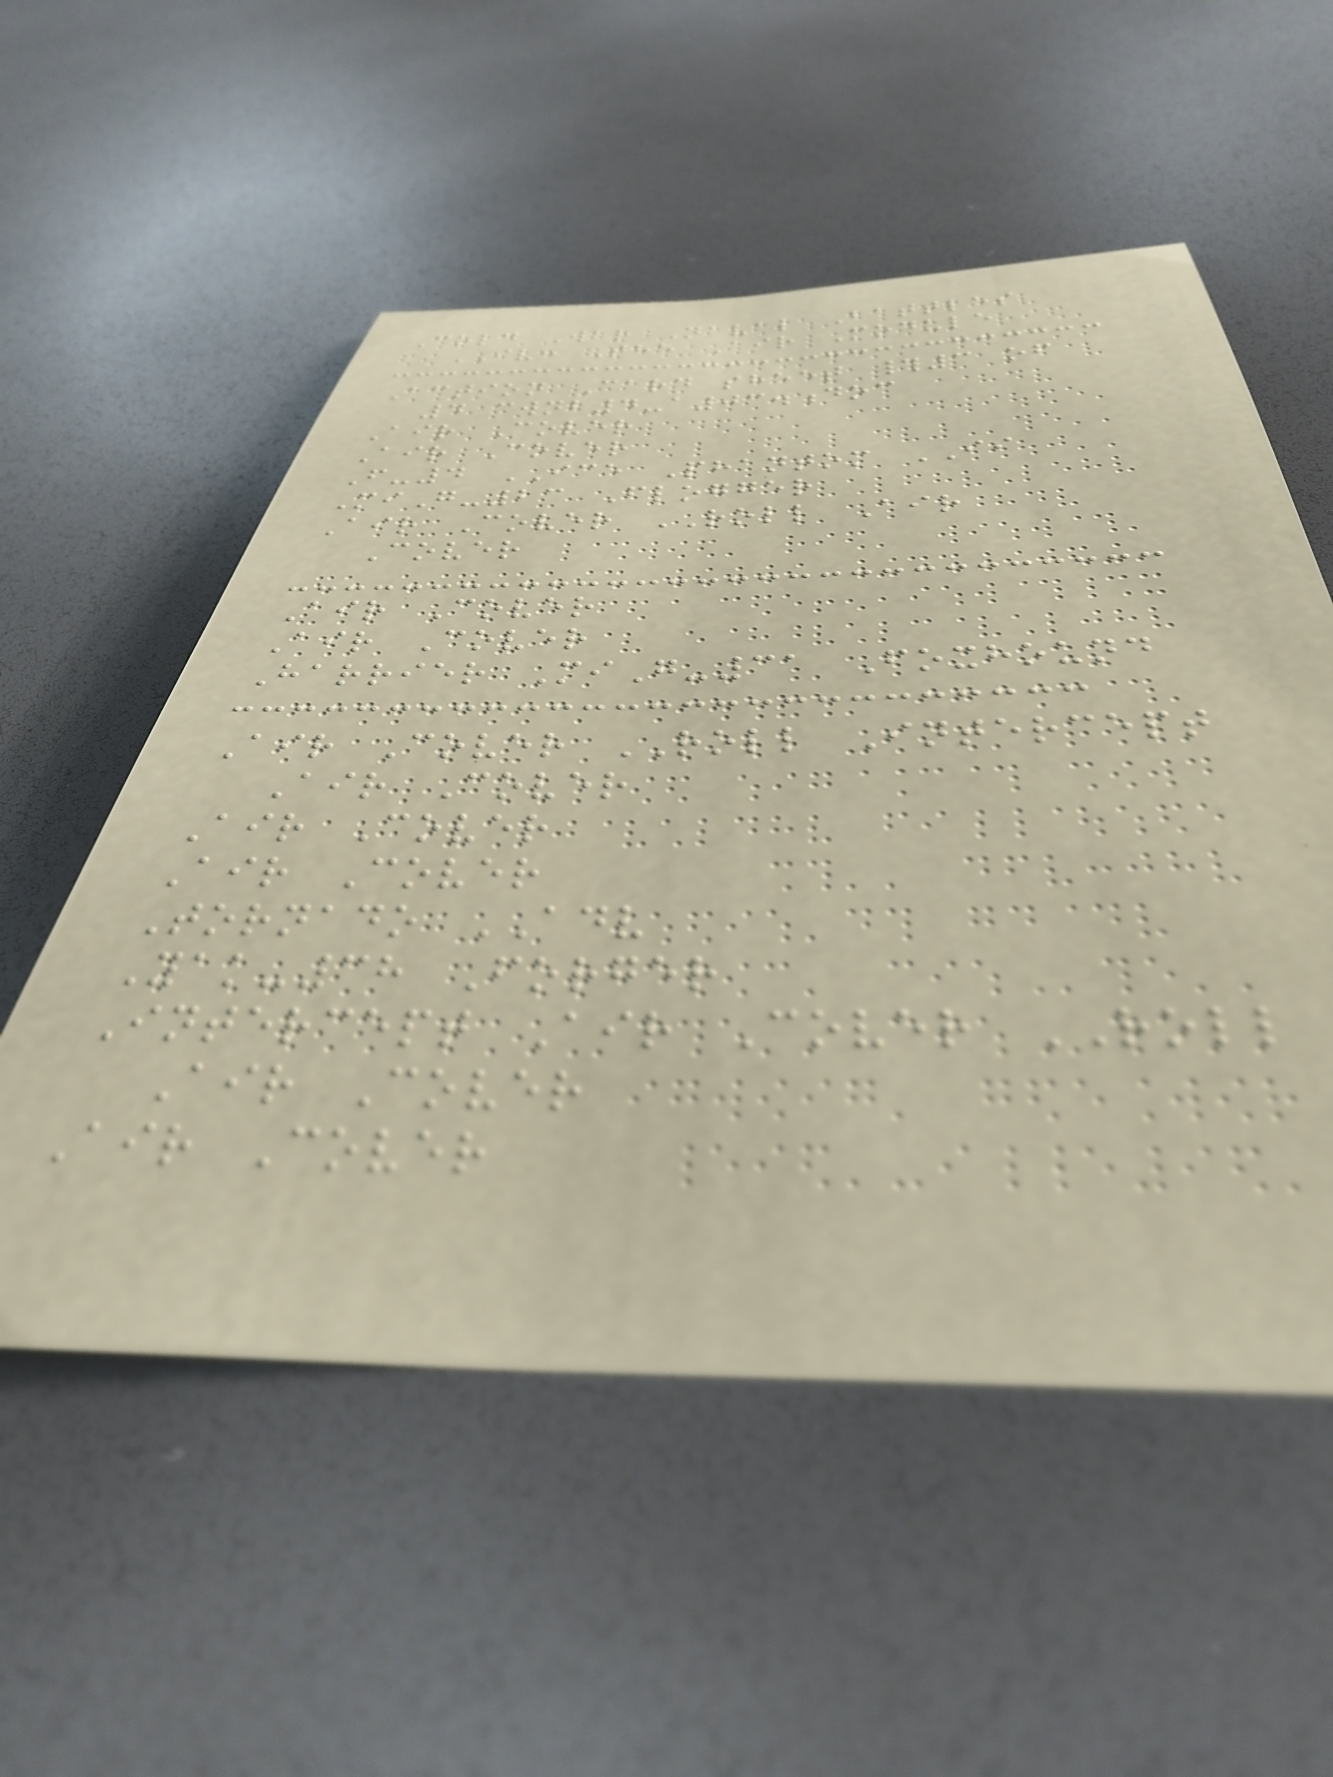Cold War Naval Battles
IV: The Air Module
Action Card sheet #3 of
4 cwnb4-a03.doc
Air Cover
Air Cover
F-4 ICE Phantom II
MiG-23 Flogger
Air Cover ROLL Air
Cover
Air Cover
Air Cover
Harrier MiG-31 Foxhound
Air Cover ROLL Intercept
Air Cover
Air Cover
Air Cover
Tornado ADV
Yak-38 Forger
Intercept Air Cover ROLL
Air Cover
Air Cover
